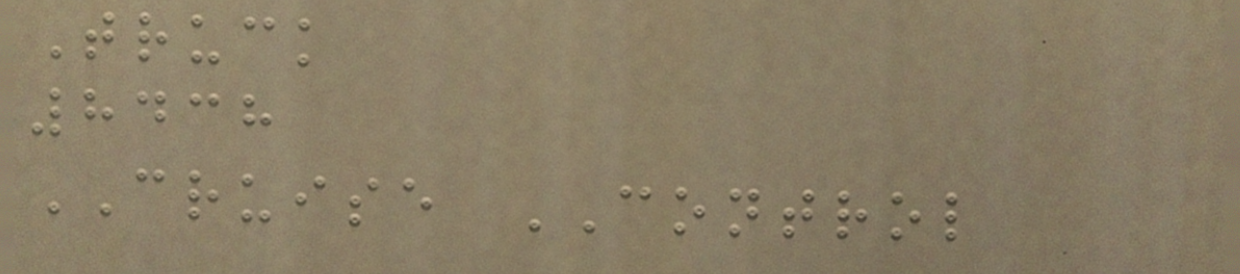Truck
8438
CRUISE CONTROL
